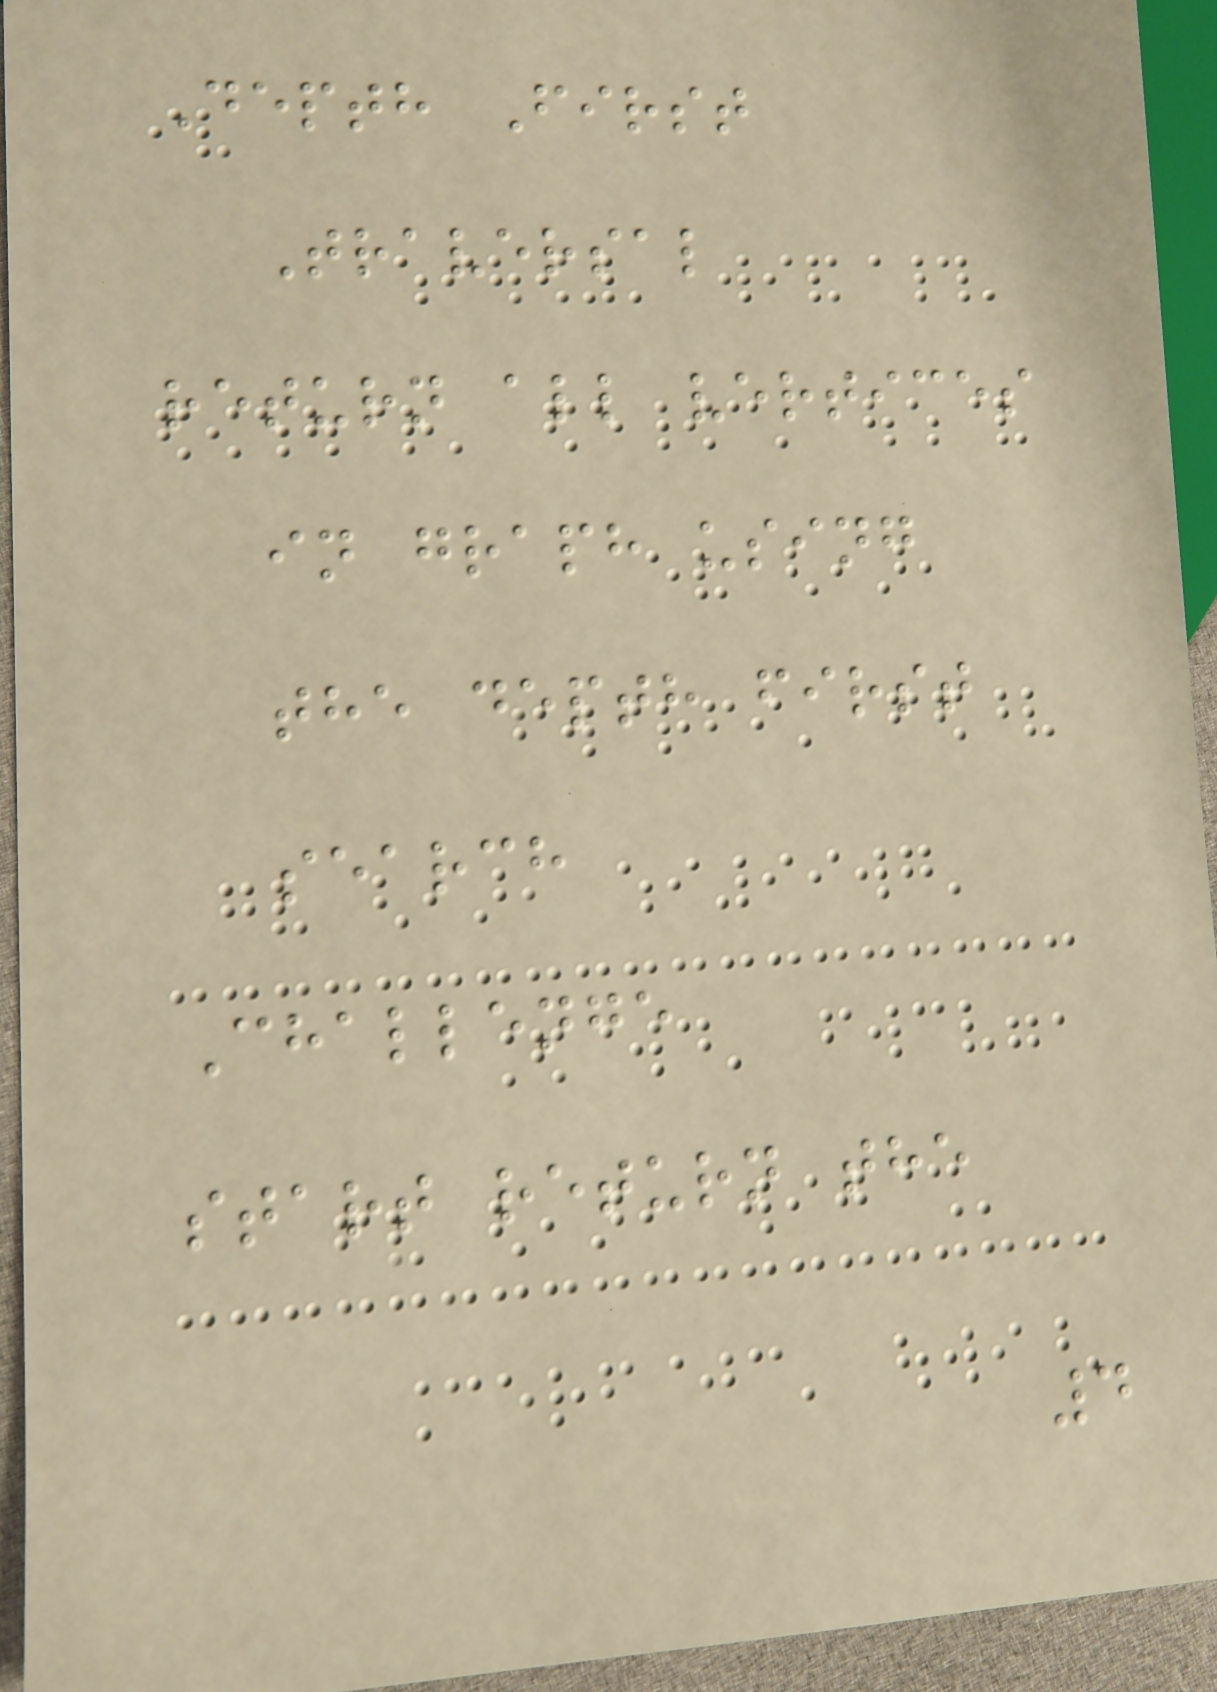Depth First
Traversal
return all vertices
in graph using
the depth first
search
Challenge
start return the
4
